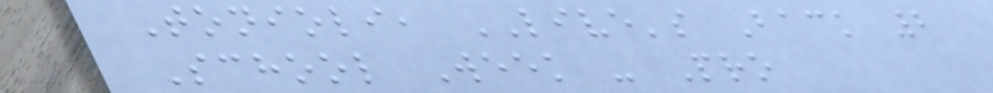Tonioli, LIVE's Back 2
School Week - Pro
